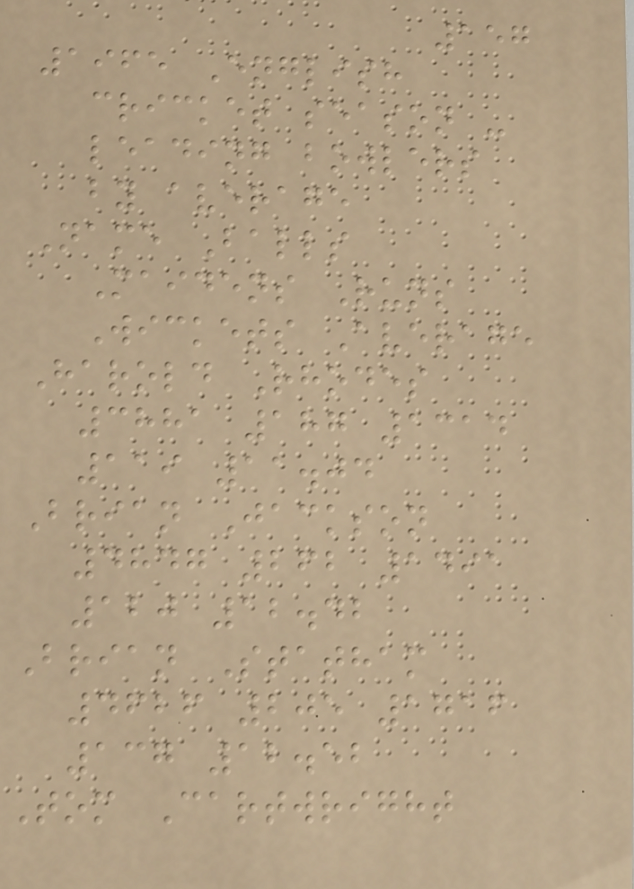157
1965 English
cricket season -
leading bowlers
by average
Name Balls
Maidens Runs
Wickets Average
Harold Rhodes
3881 187 1314
119 11.04
Brian Jackson
4847 262 1491
120 12.42
Brian Statham
4626 205 1716
137 12.52
Tom Cartwright
